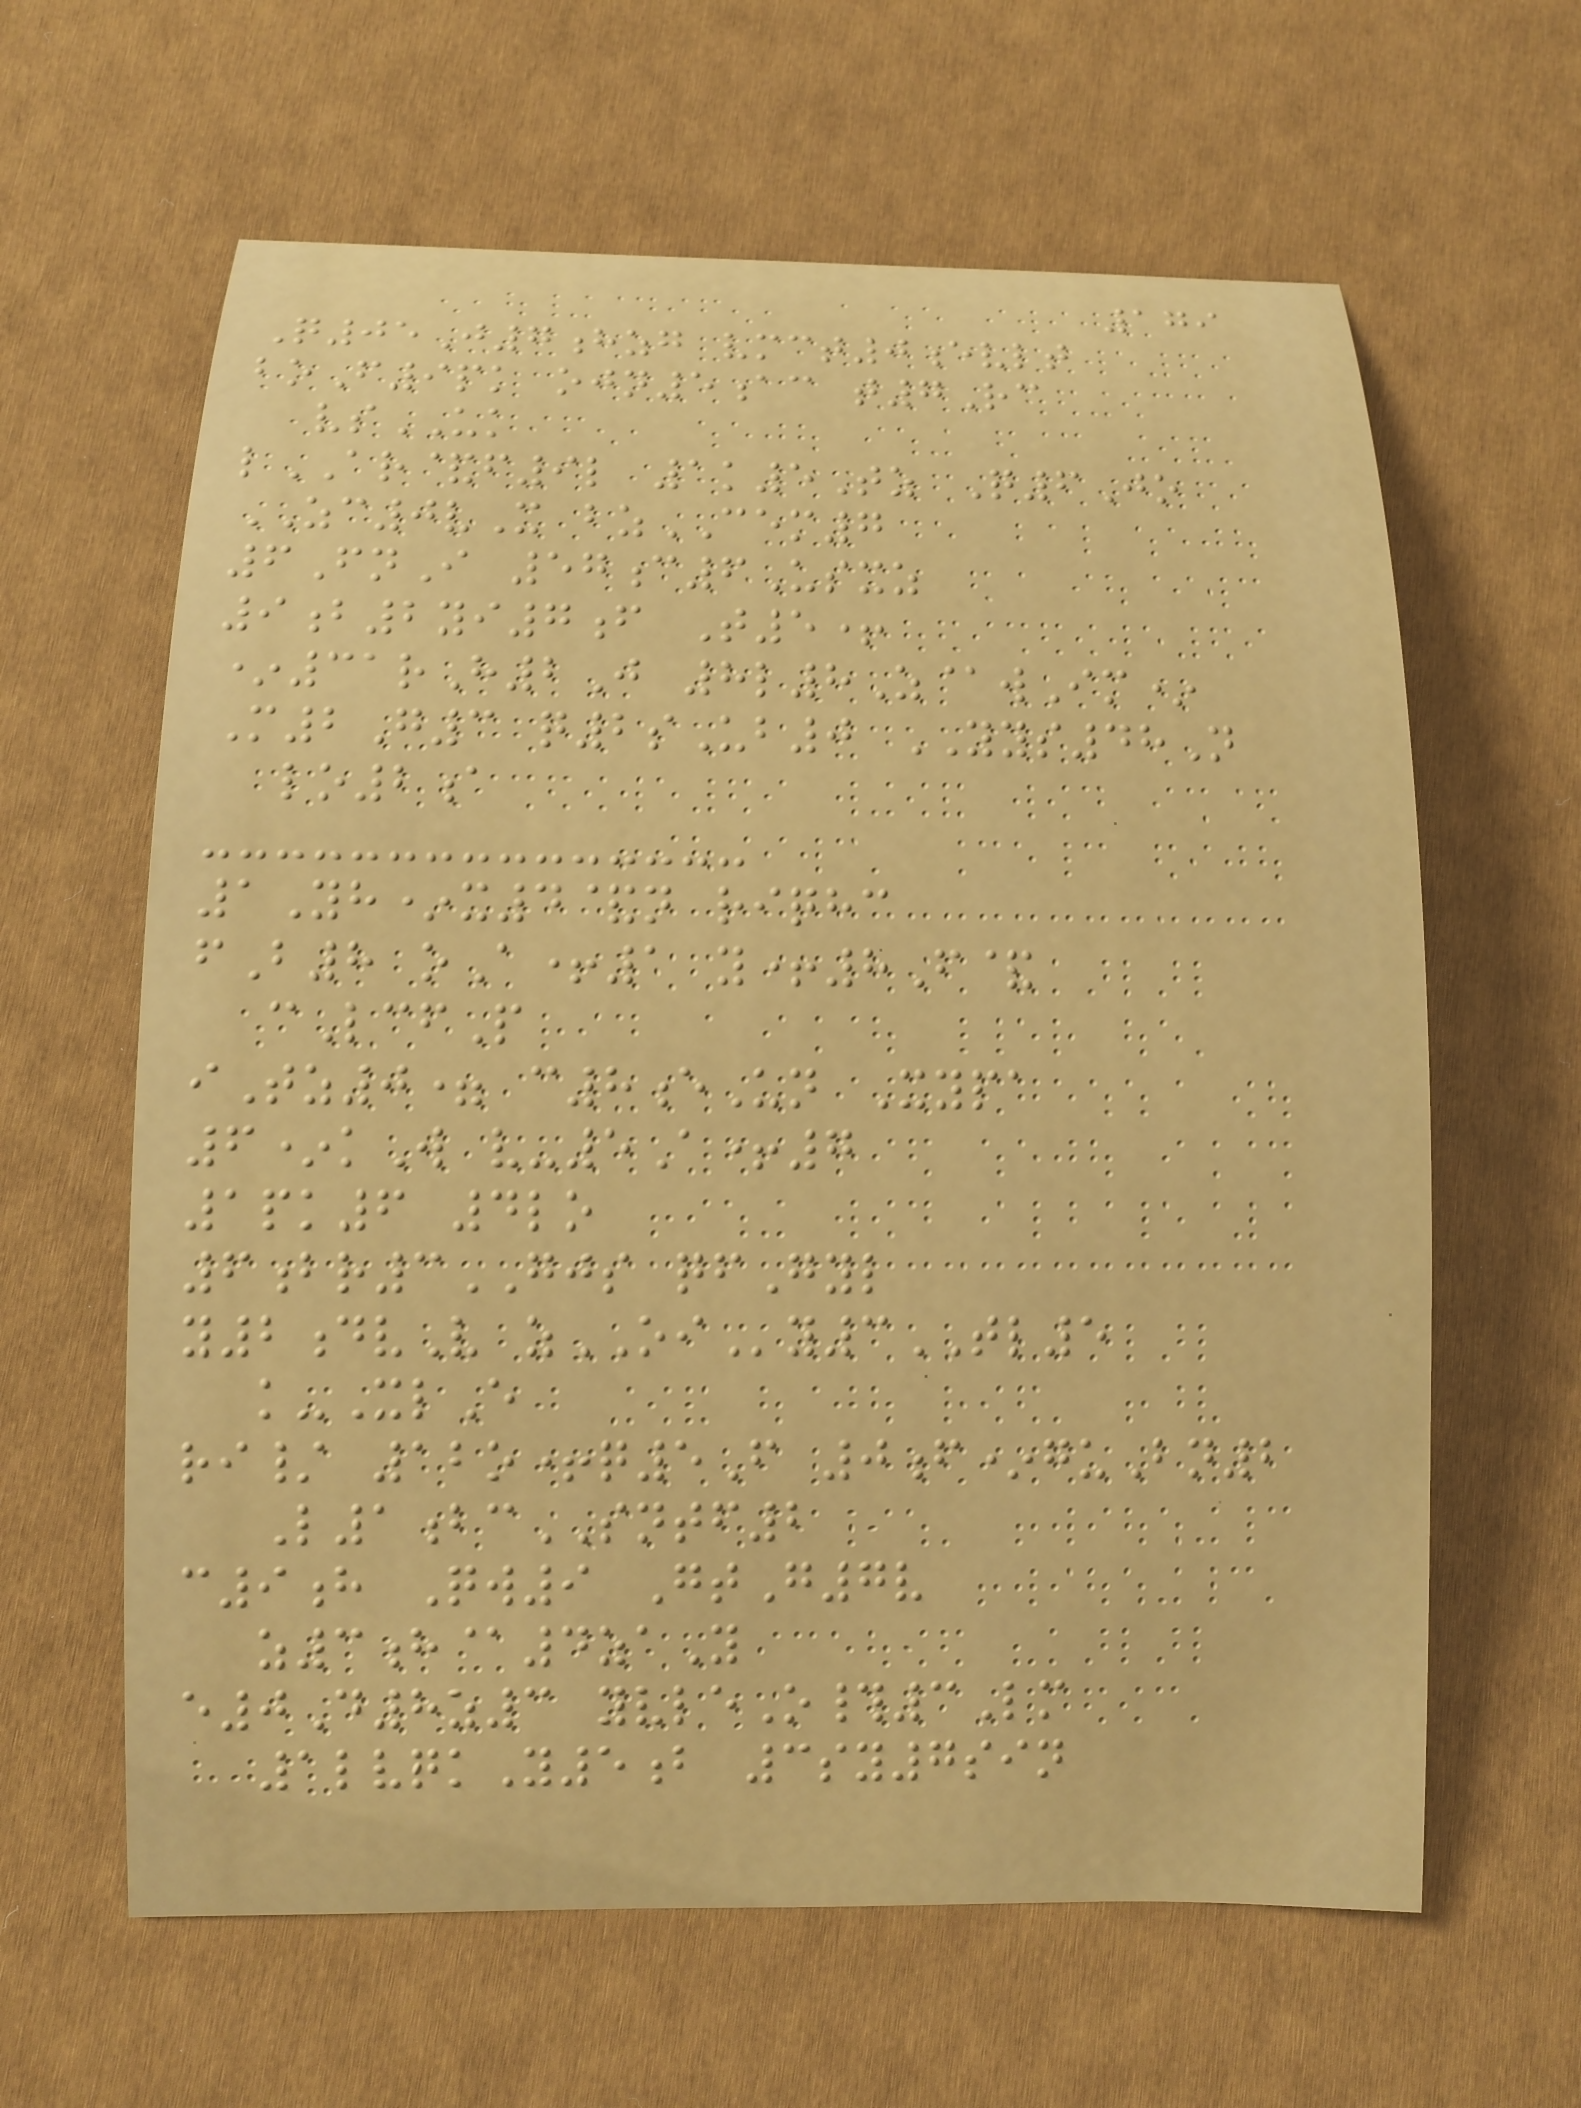179
Q05J7hzg vmct0evlt
boF9pk ojn5ac t7Rc
vsUK
lAR&f9l 1k5Tz Q6Jo
ZC0vX bzCEM7
6FnI 57c6Usxz
9b2yi7f T5+
*31rH2J 8l8Z@wIm*
M2G3 q2sUb0 YYS48N
lo2a
1Yh*x4&n riqhc
fB8 oA+1 y+8F&
cLcfP
iTz0= c8eUn Xypa
6*kW v-5A+7
1pk6 4lo
6br3GJS qfGyl
y2dvV zOIy3TL5
k-XlE
ri/ 12o+q5F 0f*guBn2
L1bcSNTF2
c9h Qw9 GtG7v
z3h@4zaY
e0D8z3 yvleO#3Lm
1lvqkY5b 3sy7sin
